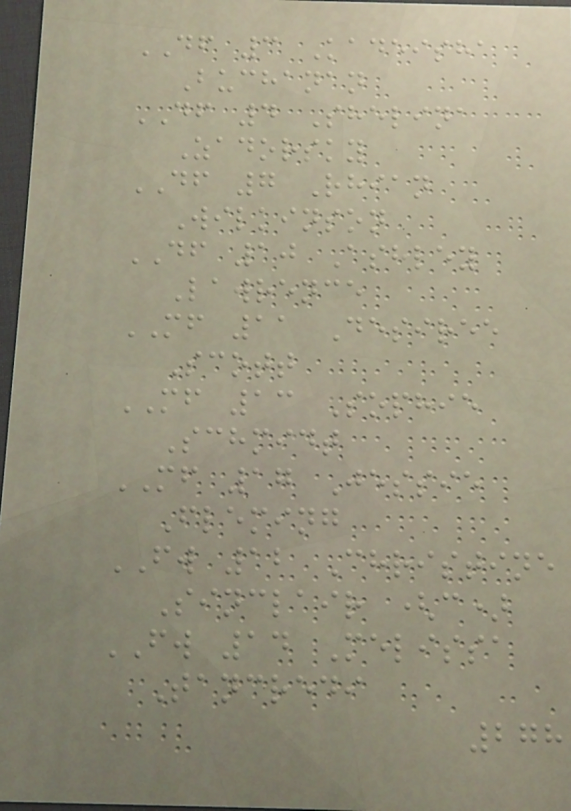DF 3 Kadeisha
Buchanan
DF 4 Shelina
Zadorsky
DF 7 Rhian
Wilkinson
DF 10 Ashley
Lawrence
MF 11 Desiree
Scott
MF 13 Sophie
Schmidt
MF 17 Jessie
Fleming
FW 12 Christine
Sinclair (c)
FW 14 Melissa
Tancredi
278
